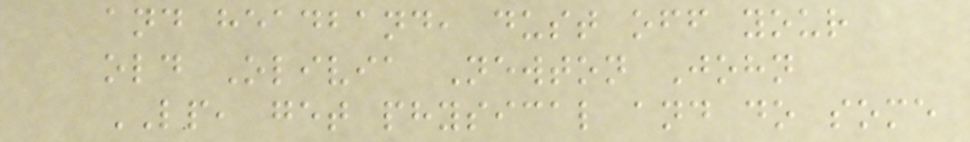and headband, dust off your
old Olivia Newton John
LP, get physical and do some
